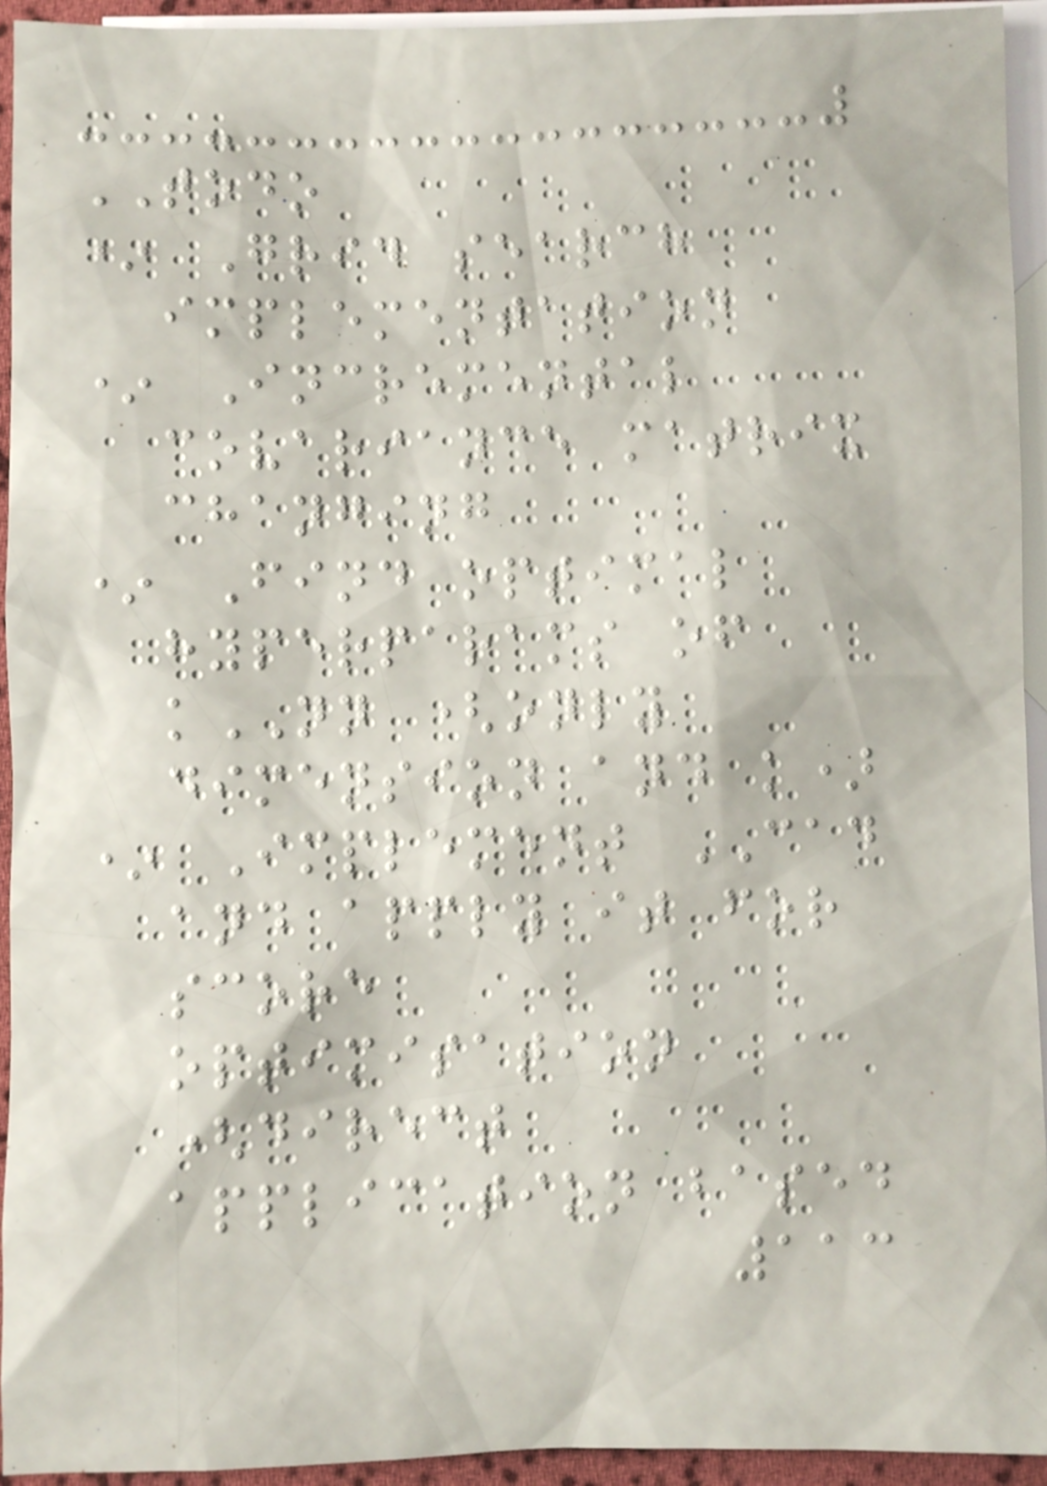TODO
* Grid search
implementation
* Incremental
covariance matrix
changing
* Find optimal
hyperparams of
kNN (only
dimension and k)
* Implement CAD
and apply it for
score
optimisation
(direct
application based
113
